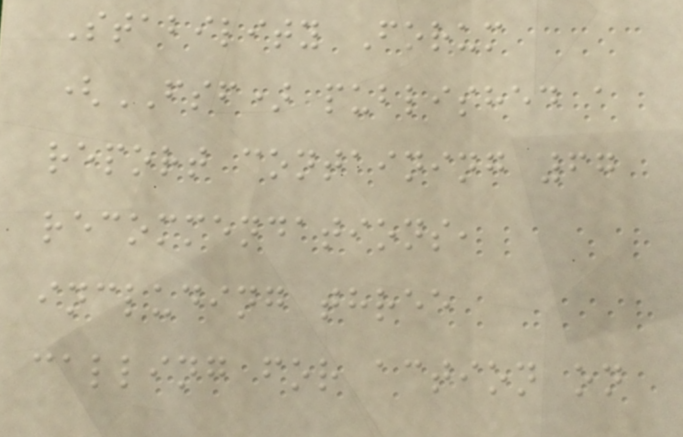Stability Forum
(FSF) published a
report containing 67
recommendations,
including three
calling for action on
